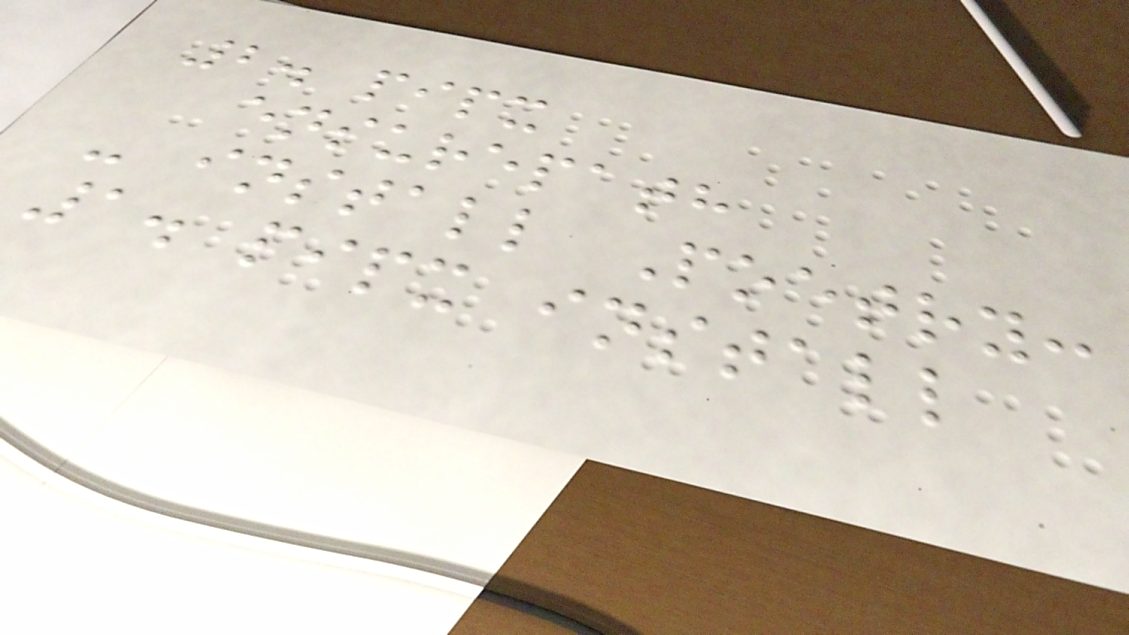2. pipx
ensurepath
- install Poetry:
1. pipx install
